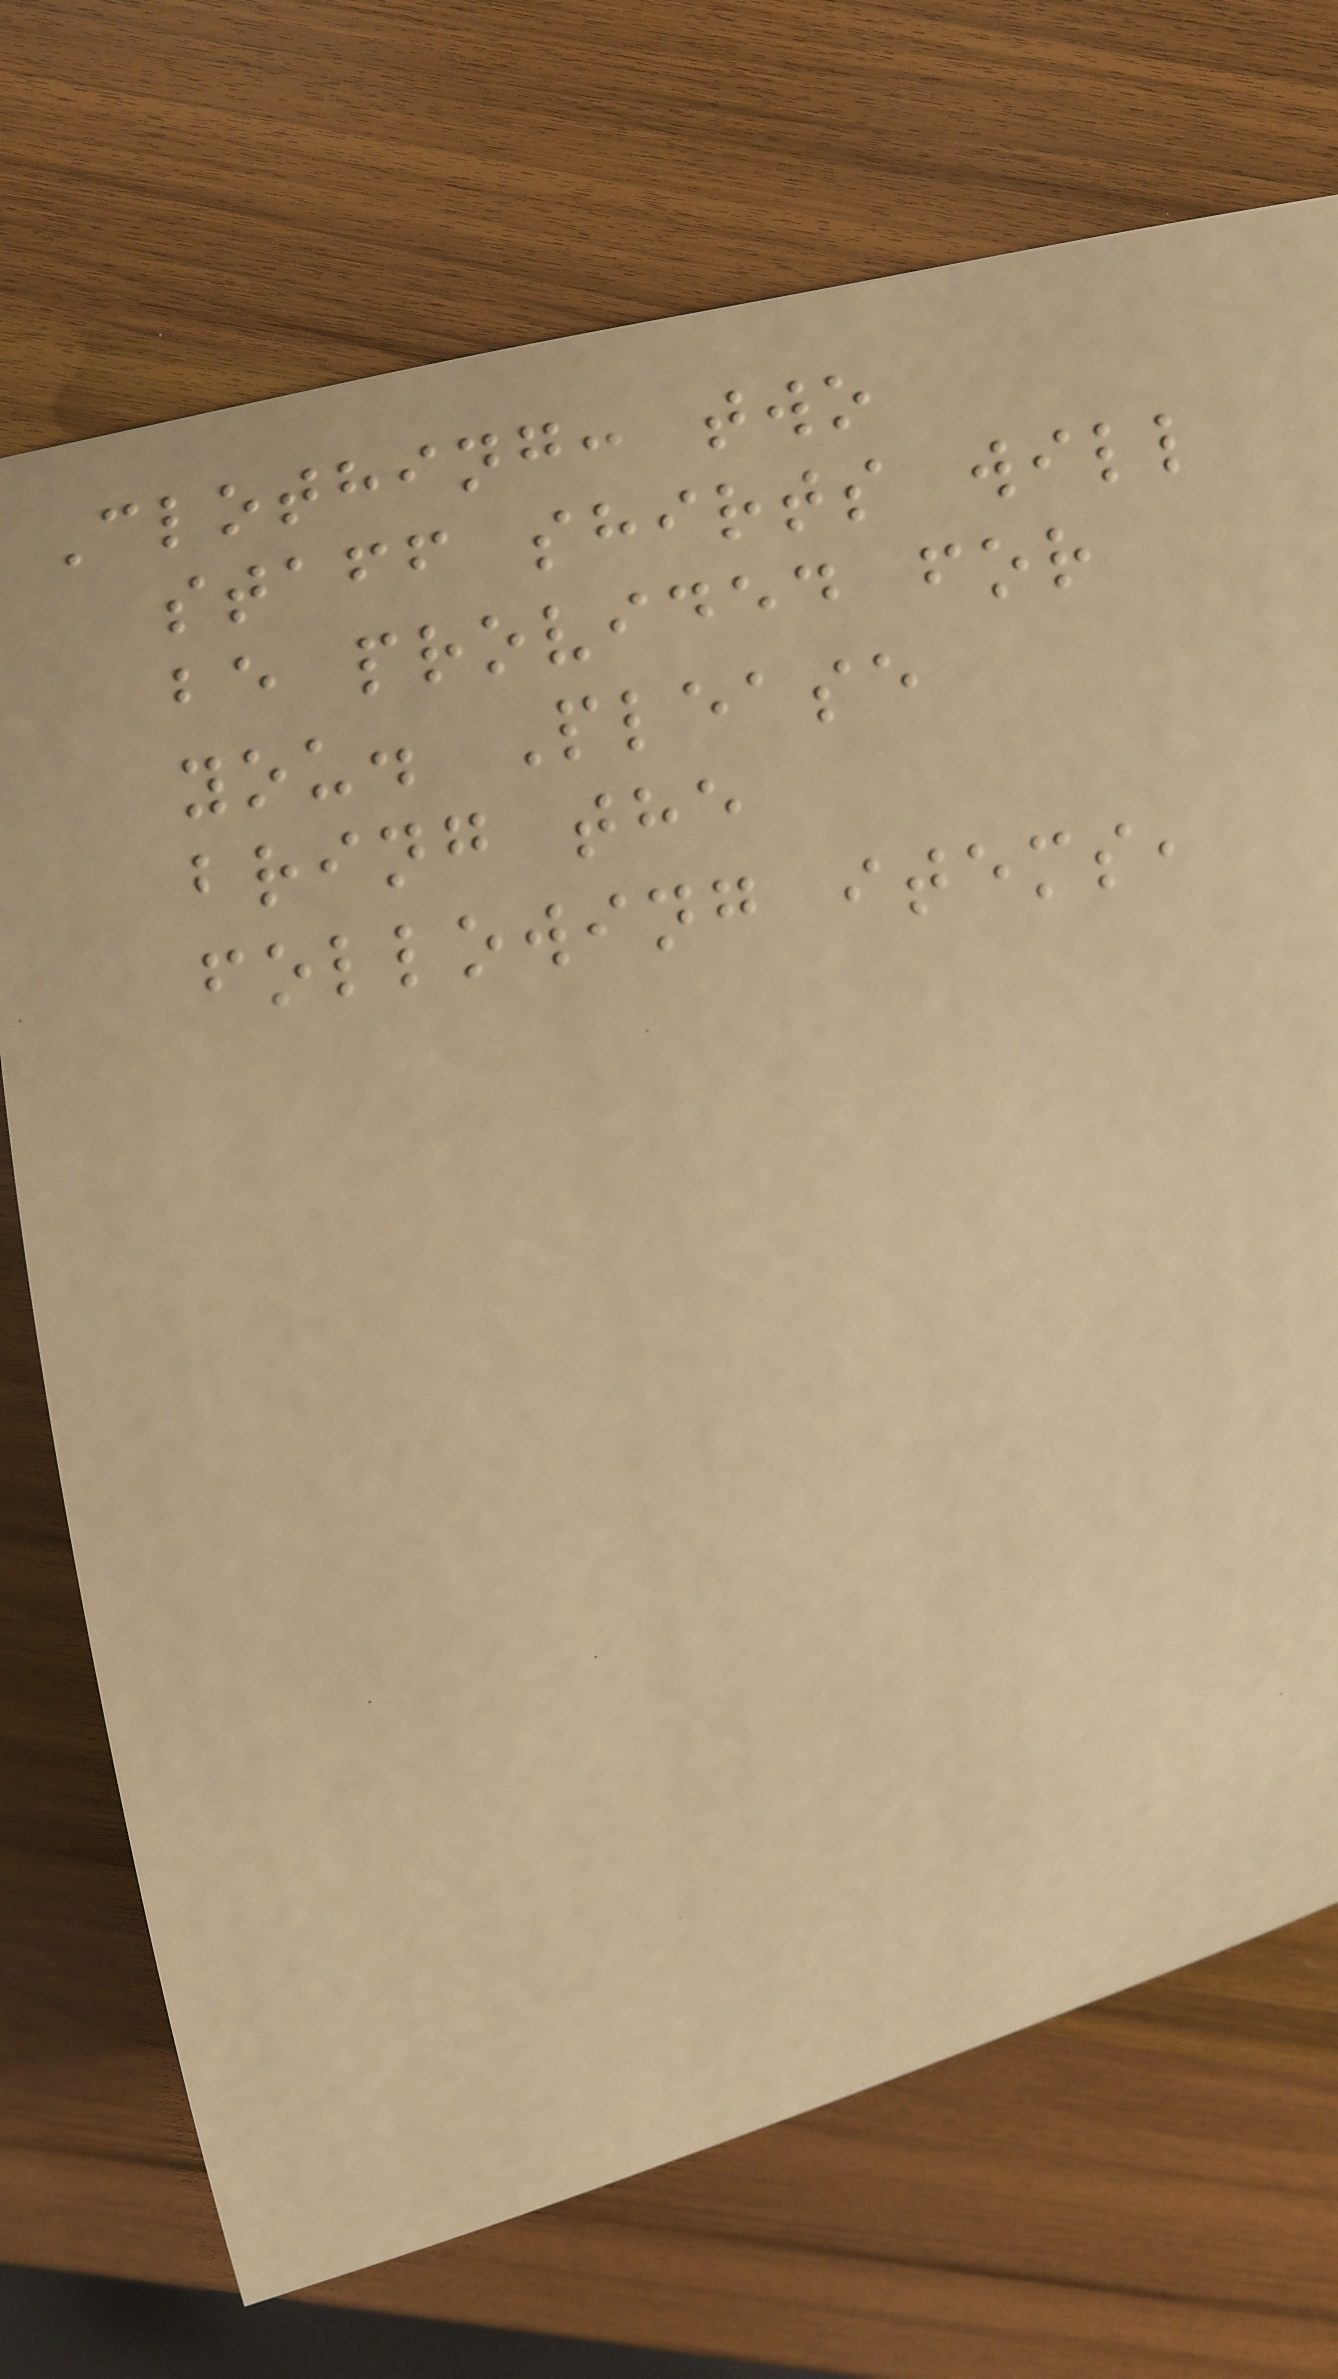Clothing: two
staff shirts will
be provided for
you. Please
bring the
following items,
